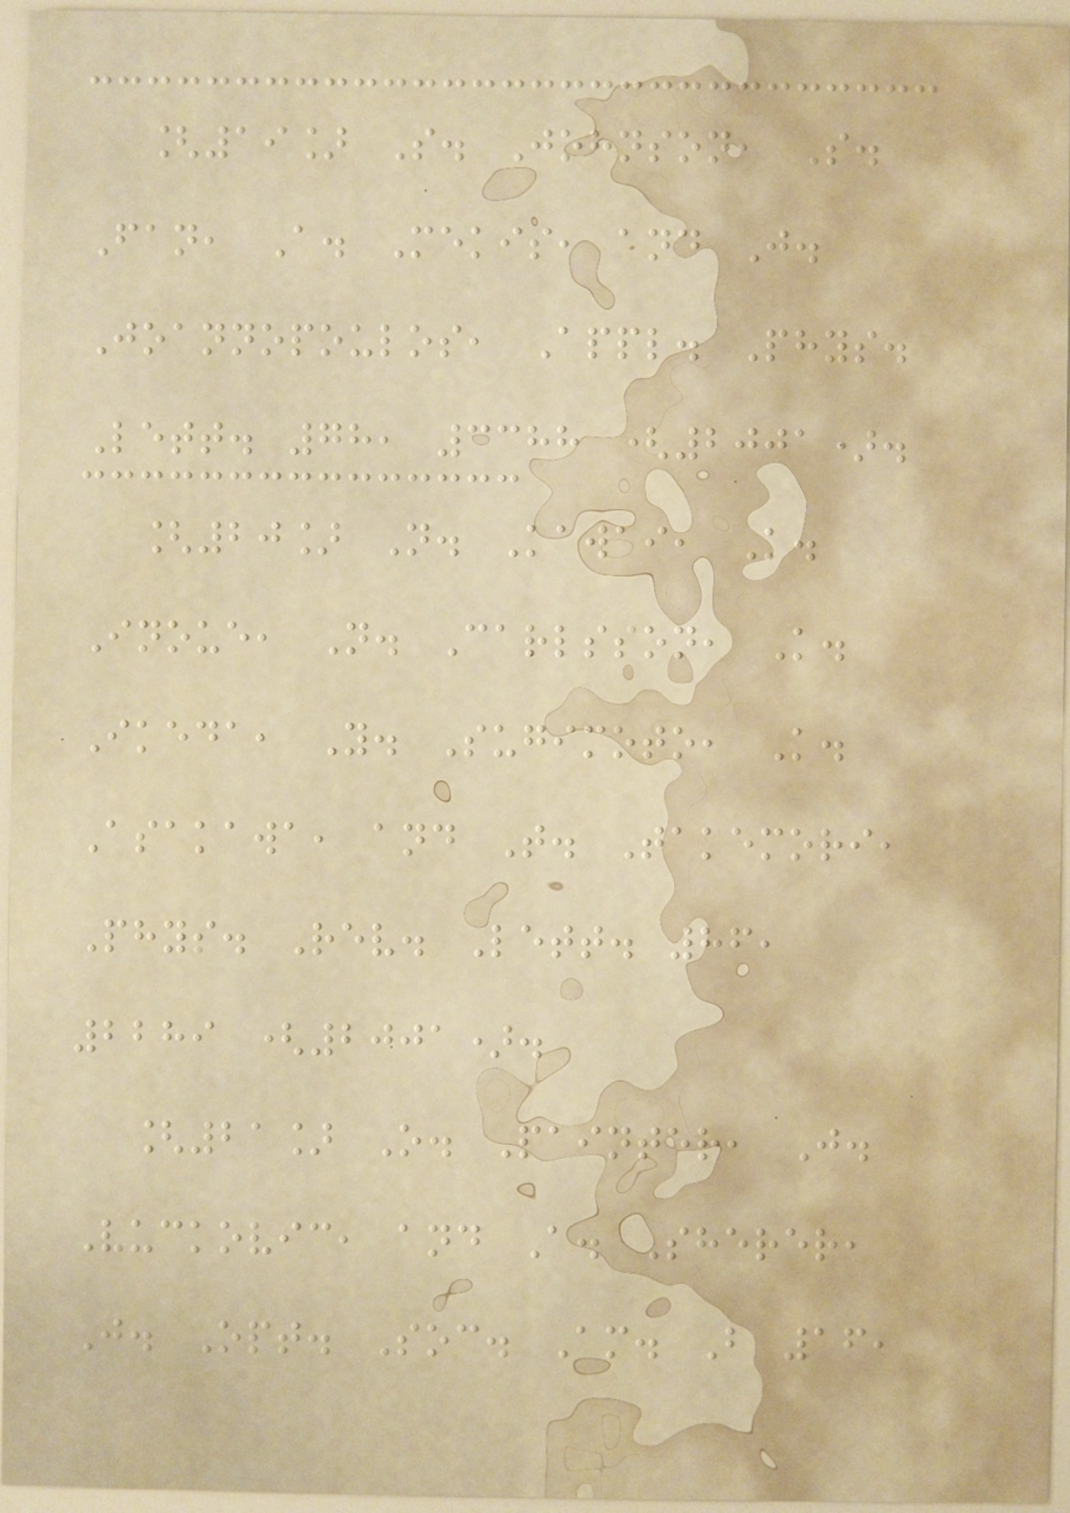[19] S. Johnson, S.
Fan, A. Mekis, and J.
Joannopoulos, Appl. Phys.
Lett. 78, 3388 (2001).
[20] N. Kawai, K.
Inoue, N. Carlsson, K.
Ikeda, Y. Sugimoto, K.
Asakawa, and T. Takemori,
Phys. Rev. Lett. 86,
2289 (2001).
[21] O. Painter, J.
Vuckovic, and A. Sherer,
J. Opt. Soc. Am. B 16,
